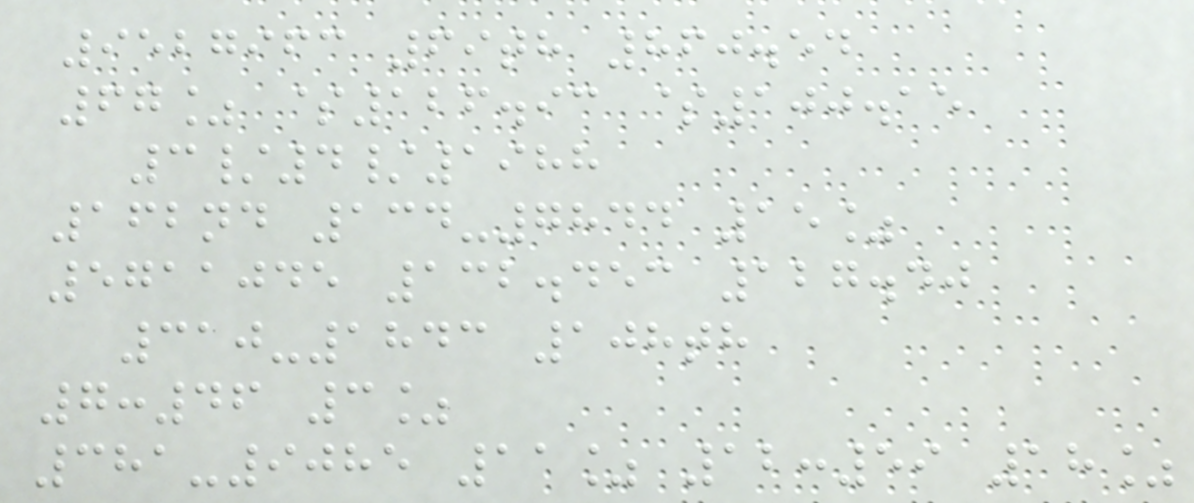9527963 69th 860.54
67% $126.93 $100.15
3/4/1988
162nd 134-7844 15%
5711045 132.453 127.40
310-1843 108th
7:46 3%
381-9085 11% 12:59 18%
